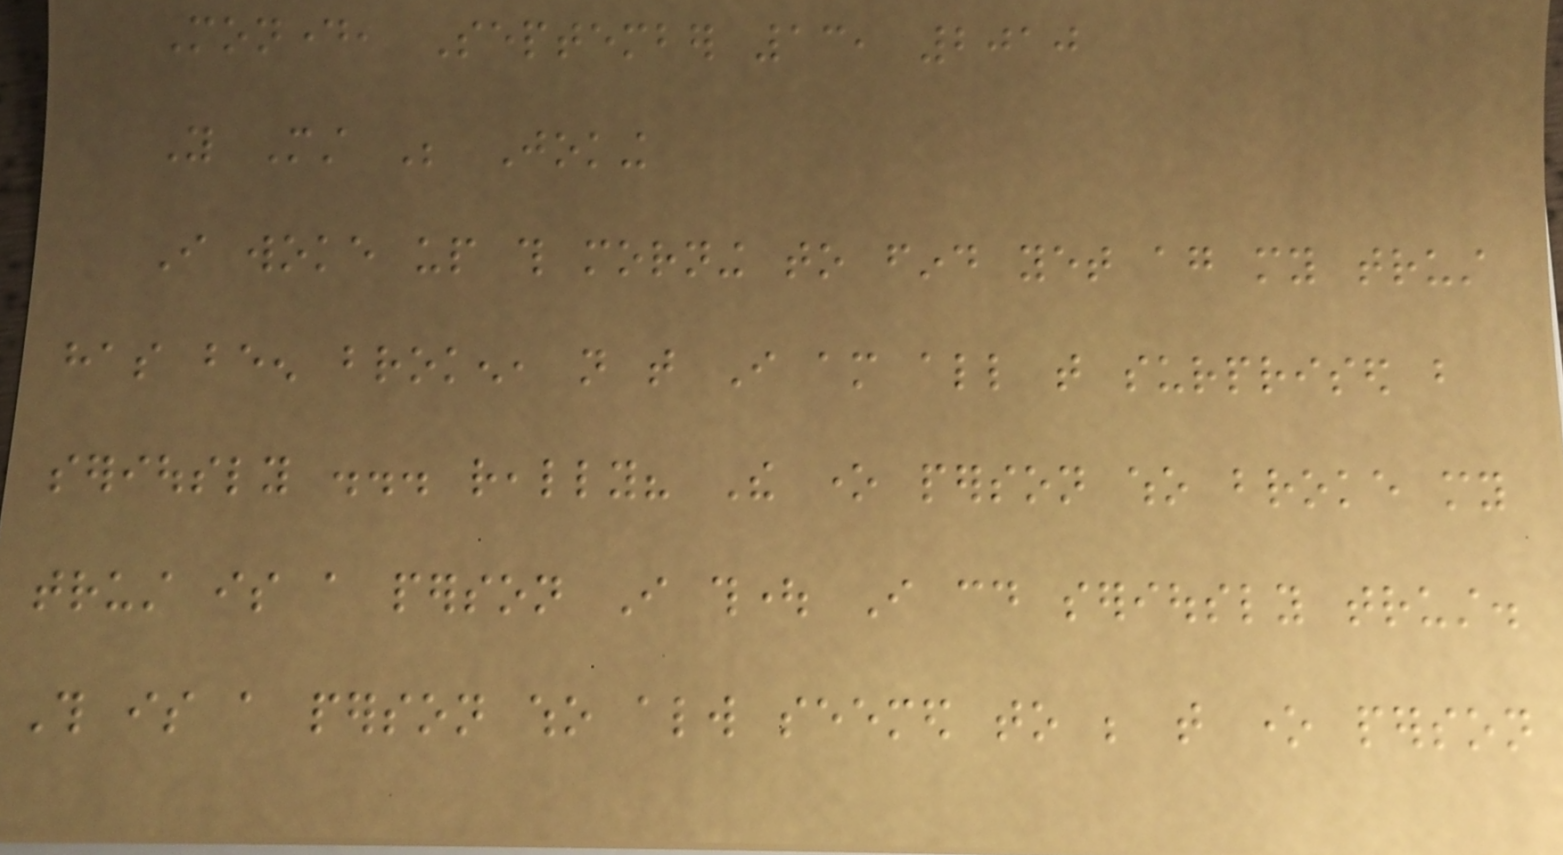Monday, September 13, 2010
You Must Be Joking
I woke up this morning to find yet again my trust
has been broken, not that I am all that surprised but
seriously ... really? The one person who broke my
trust is a person I thought I could seriously trust.
This is a person who always seemed to be that one person
